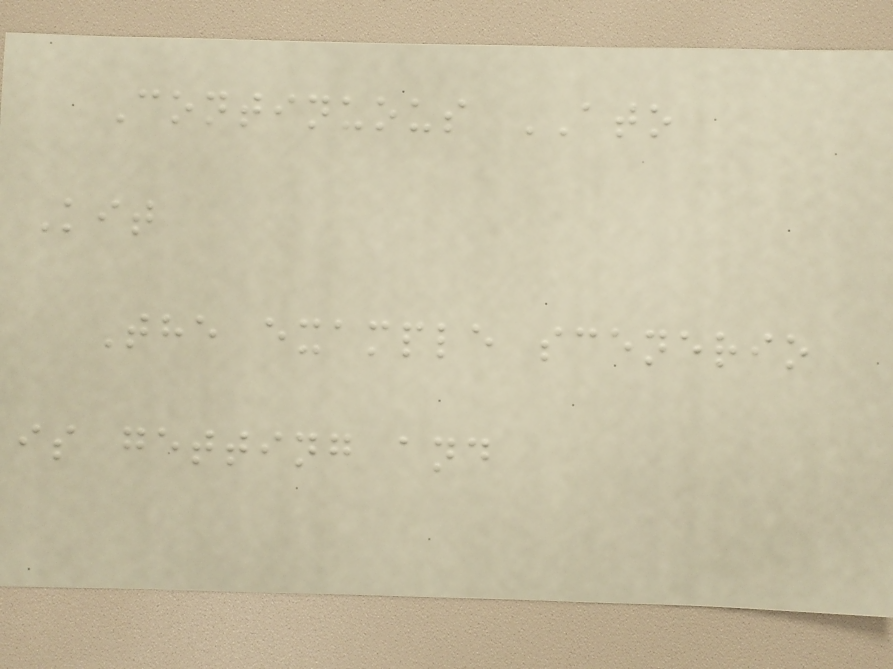Continuous ATO
Kit
The example scenerio
is getting and
